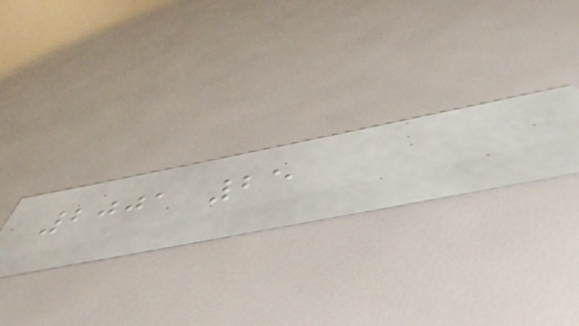2001 25
